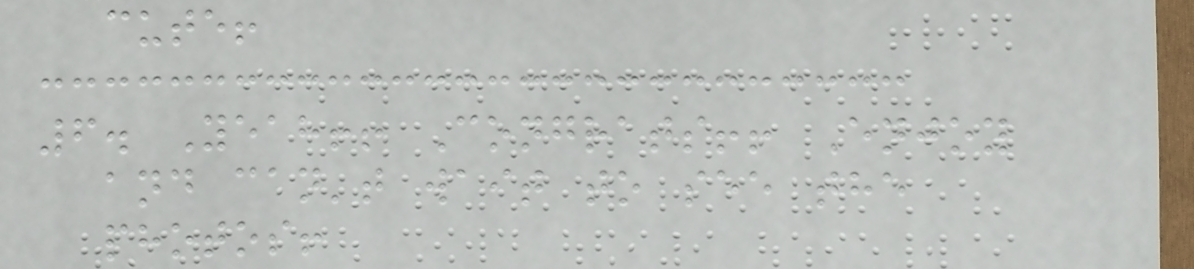cute!
6. Yeah!! Congrats!! Enjoy
and can't wait to see the
photos!
